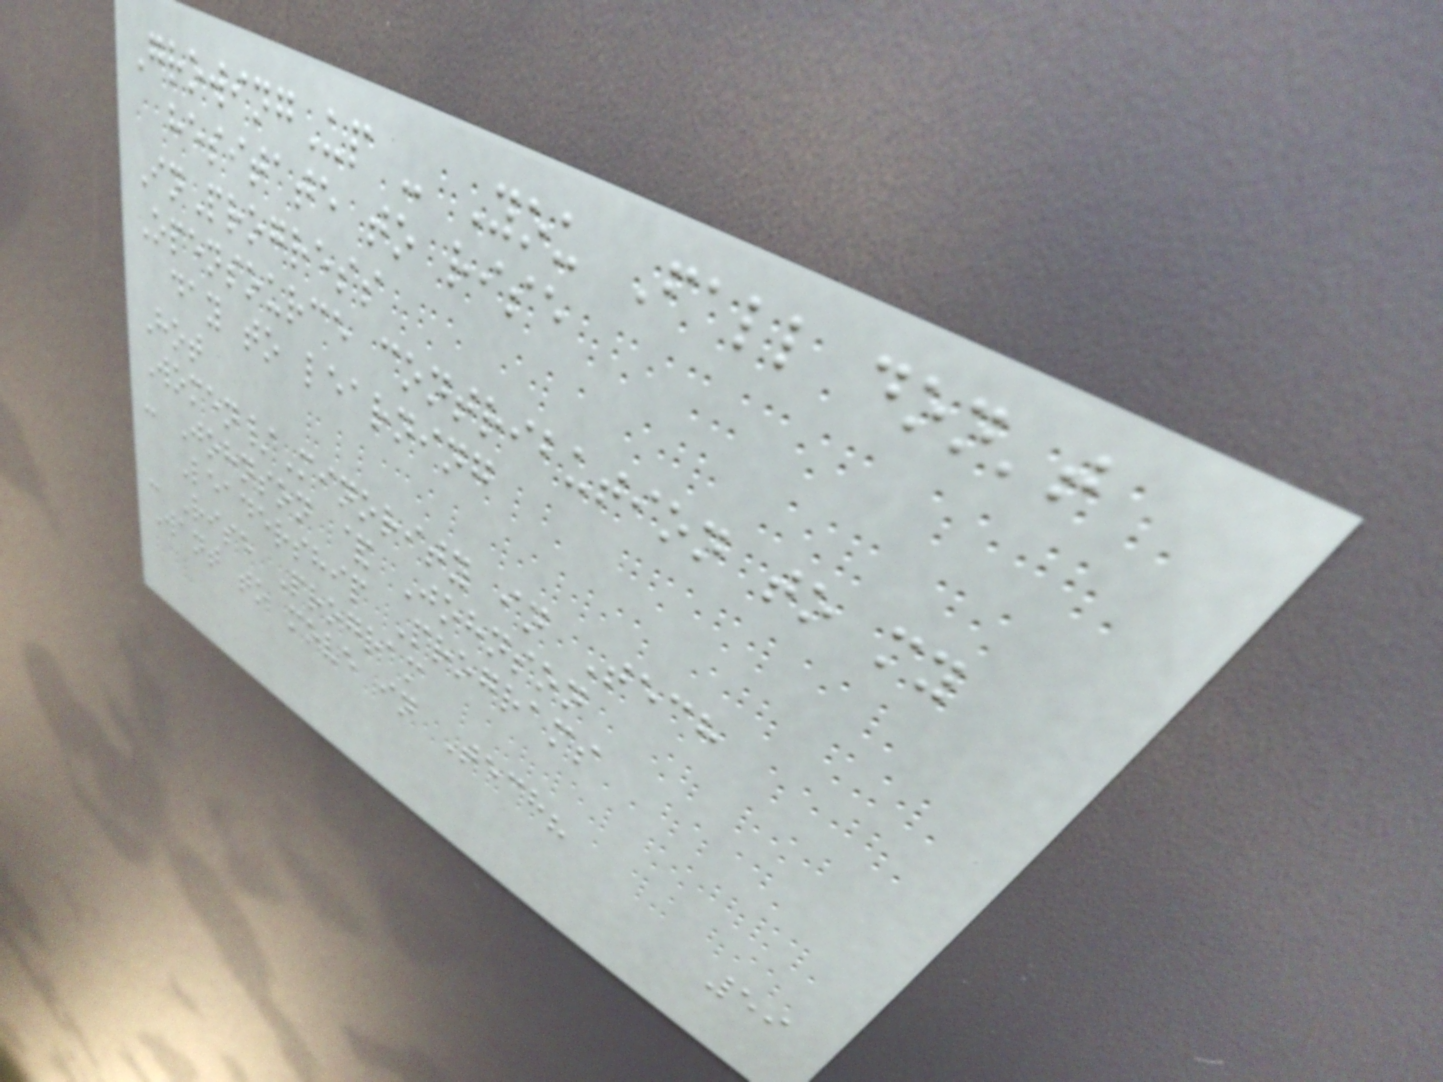GrowingUp - You Fall don't
hesitate to rise
InProgress
Opensource contribution to my
day to learning
Hot
Women/Minority in Tech
- Johnson & Johnson
Leadership Programs
- Rise Program
Want to move in Tech?
59
